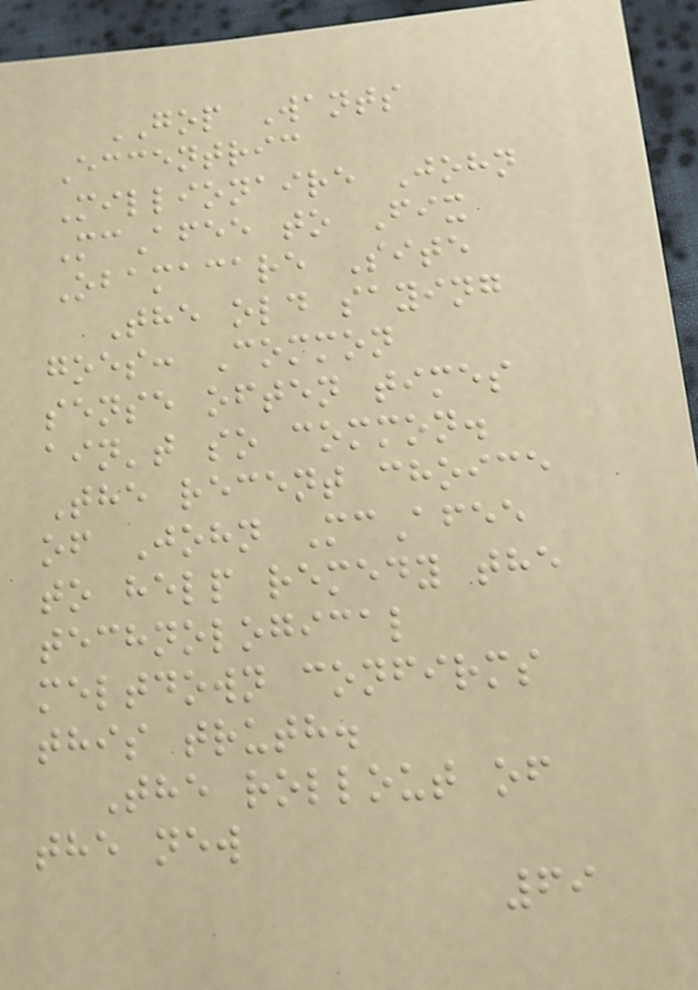GOP Wants
Eccentric
Millionaire John
McAfee to Fix
Obamacare Site
The old saying
goes: Common
sense often times
ain't so common.
The recent choice
of John McAfee
to help remedy the
technological
meltdown confirms
this truth.
The rollout of
the new
69
